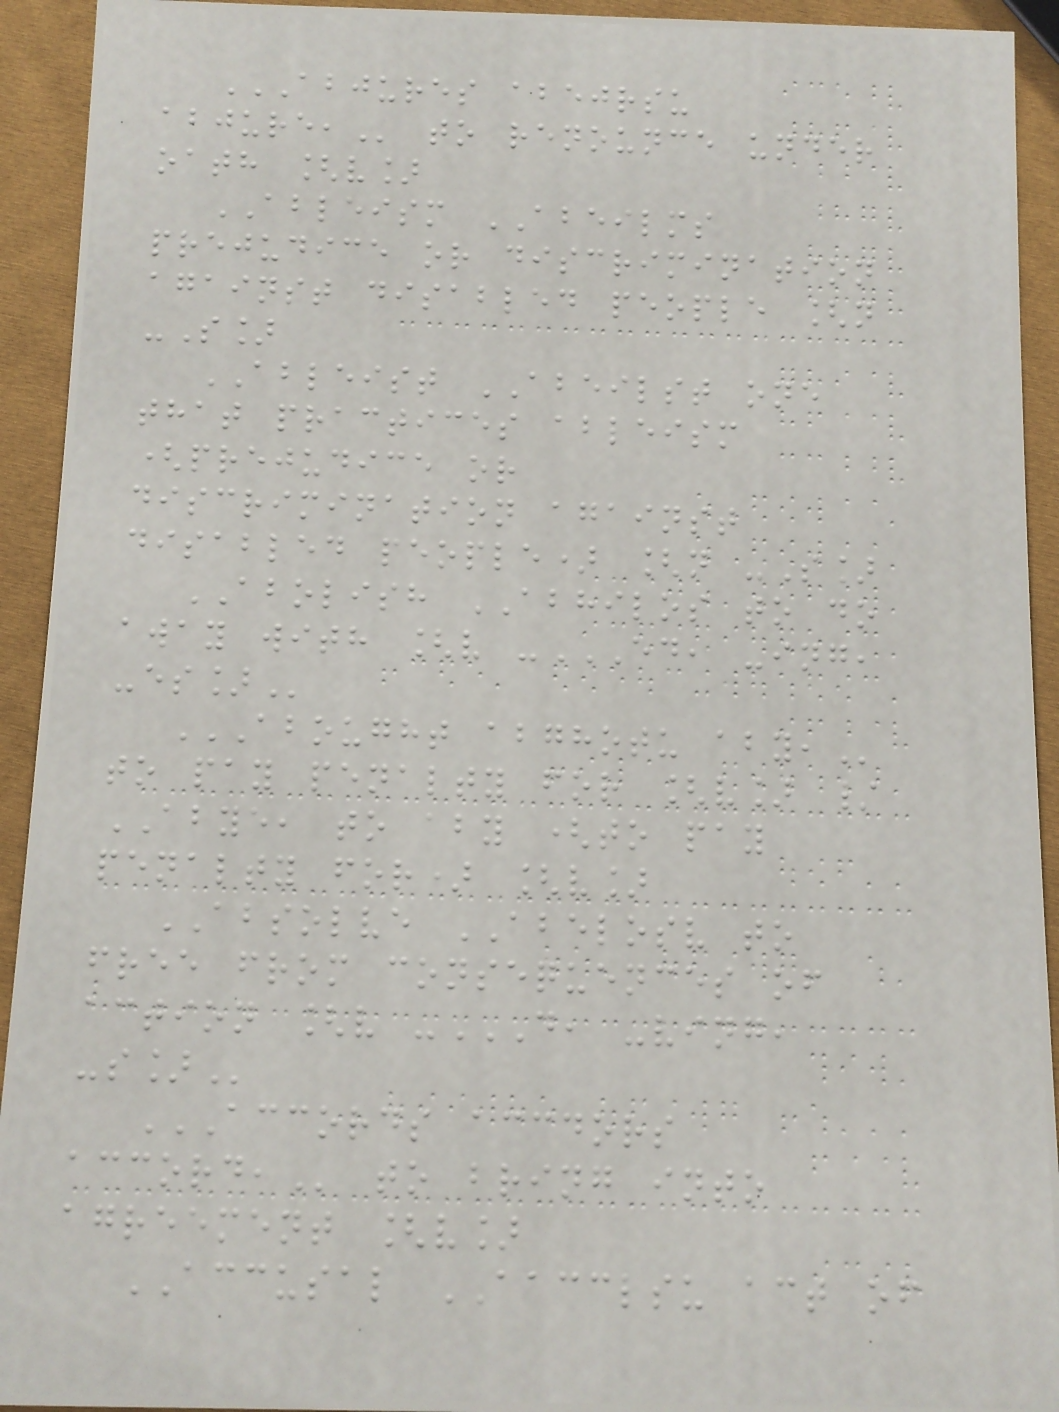ABJURES ABEJRSU
ABJURE, to renounce under
oath [v]
ABLEISM ABEILMS
prejudice or discrimination
against disabled people [n
-S]
ABLEIST ABEILST one
that practices ableism
(prejudice or
discrimination against
disabled people) [n -S]
ABOLISH ABHILOS to do
away with [v -ED, -ING,
-ES]
ABOUGHT ABGHOTU ABY,
to pay penalty for [v] /
ABYE, to aby (to pay
penalty for) [v]
ABSOLVE ABELOSV to
free from consequences of
action [v -D, -VING,
-S]
ACCORDS ACCDORS
ACCORD, to bring into
agreement [v]
ACCUSAL AACCLSU act of
